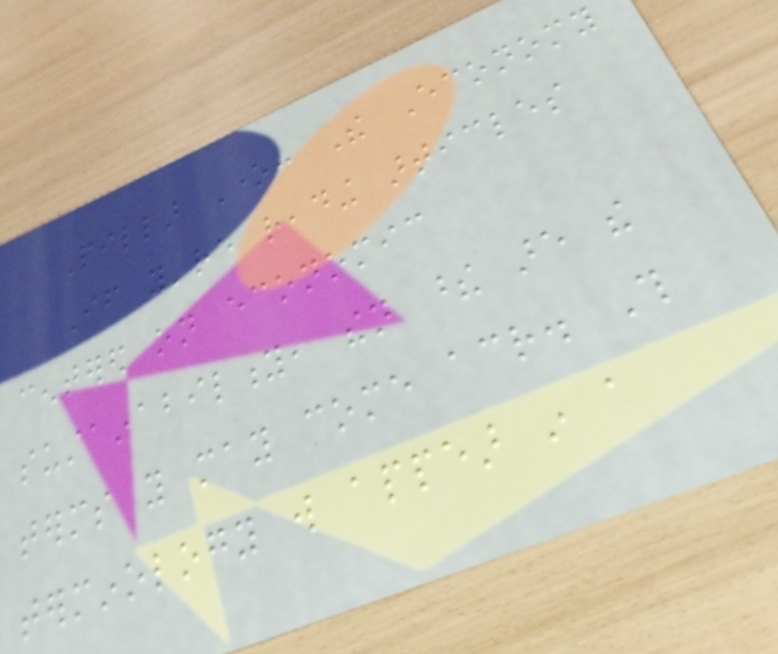Pillar One: The Economy
If you're reading articles
centered on economic
sustainability, then these are the
terms you may come across. This
terminology will appear in a
